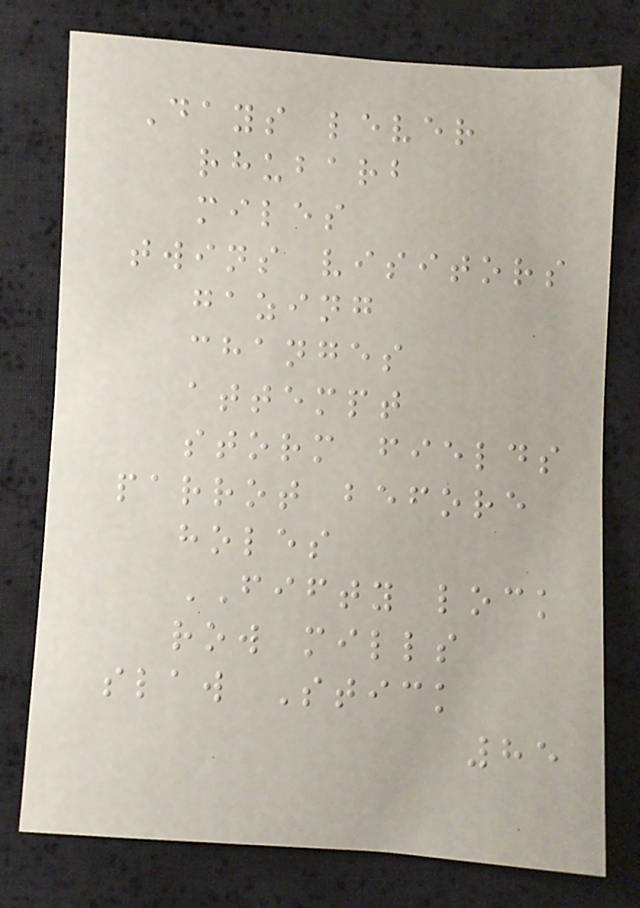Days lever
rhubarb
miles
twins visitors
gazing
changes
attempt
storm fields
parrot before
holes
FIFTY lock
row mills
slaw Stick
85
